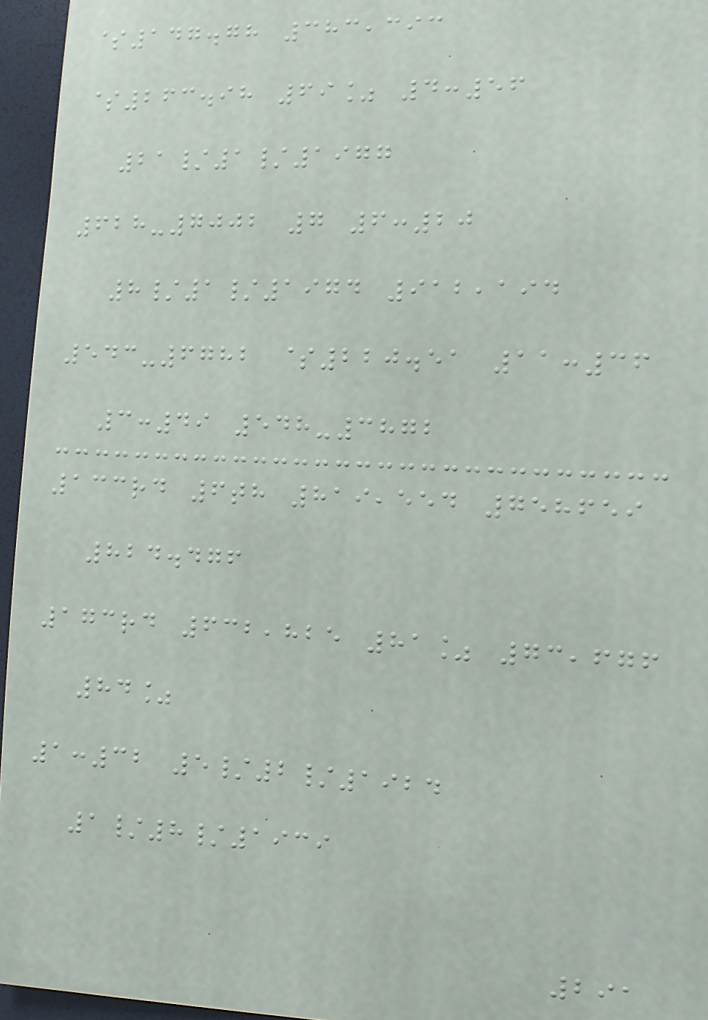$147.78 383,393
$263.98 69% 4:56
21/1/1977
628-7002 7 6:20
8/1/1974 912,194
543-6782 $220.51 11:36
3:49 548-3872
133rd 6th 819,554 758659
824.476
173rd 632,825 81% 73,676
84%
1:32 5/2/1924
1/8/1939
291
